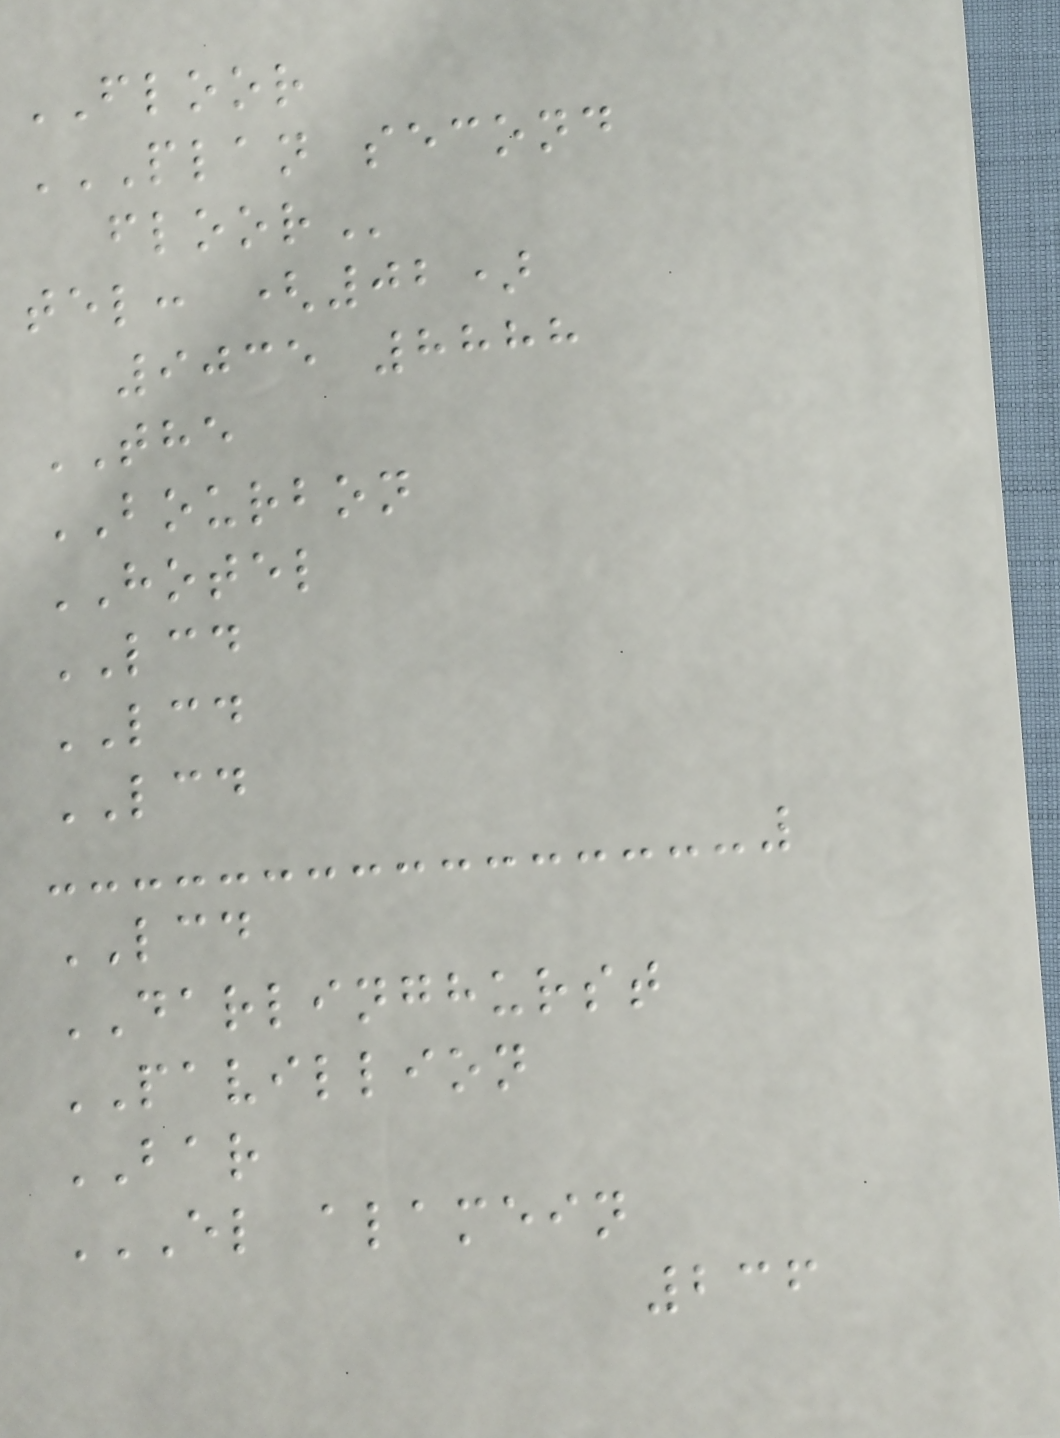FLOOR
PLAN SECOND
FLOOR
tel: (02)
9035 8888
THE
BOURBON
HOTEL
LCD
LCD
LCD
LCD
DARLINGHURST
PAVILLION
BAR
EL ALAMEIN
236
